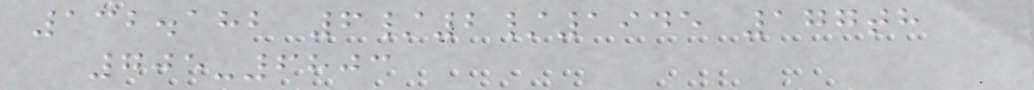132.182 6/2/1945 177th
705-6803
